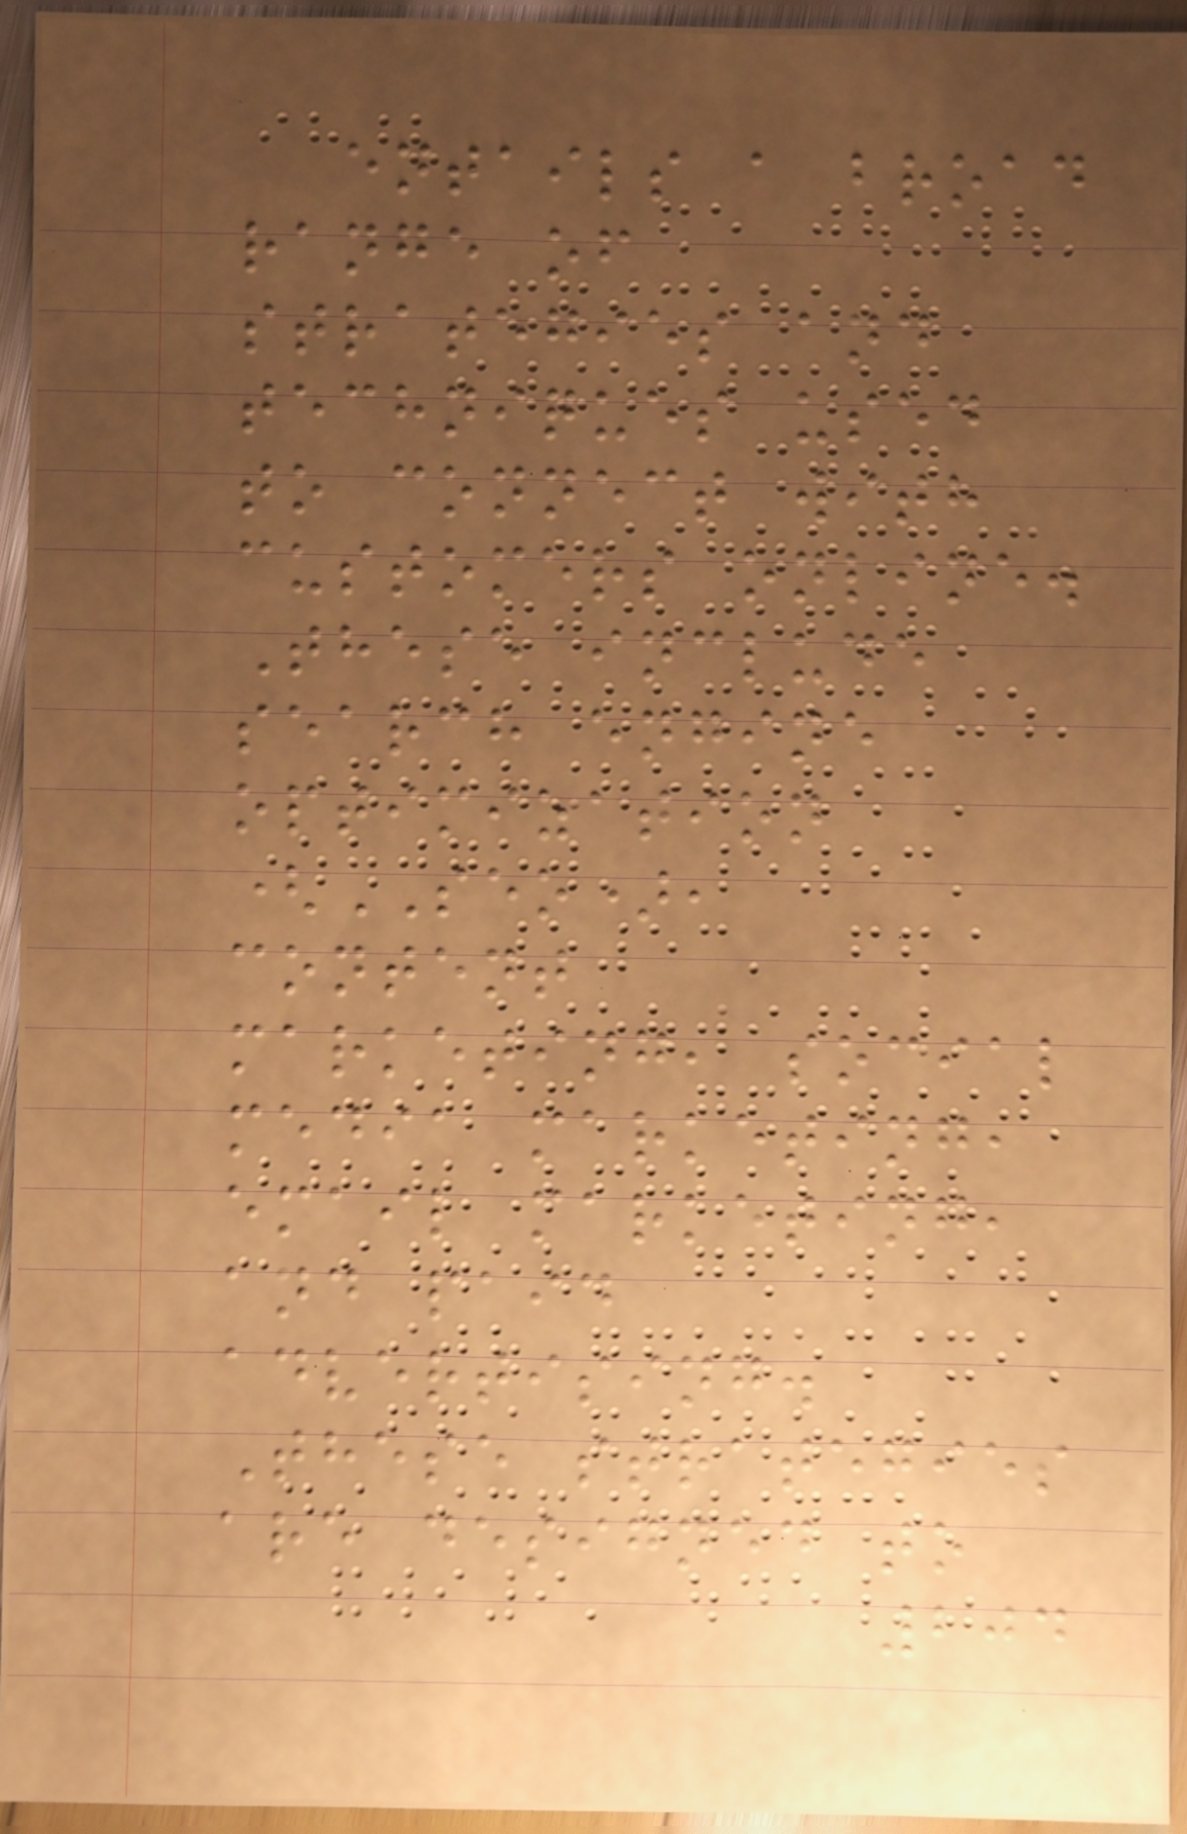entails a broad
range of
strategies and
techniques used
to connect with
customers online.
These include
search engine
optimization
(SEO),
content
marketing, social
media marketing,
email marketing,
and paid
advertising.
These strategies
are designed to
204
